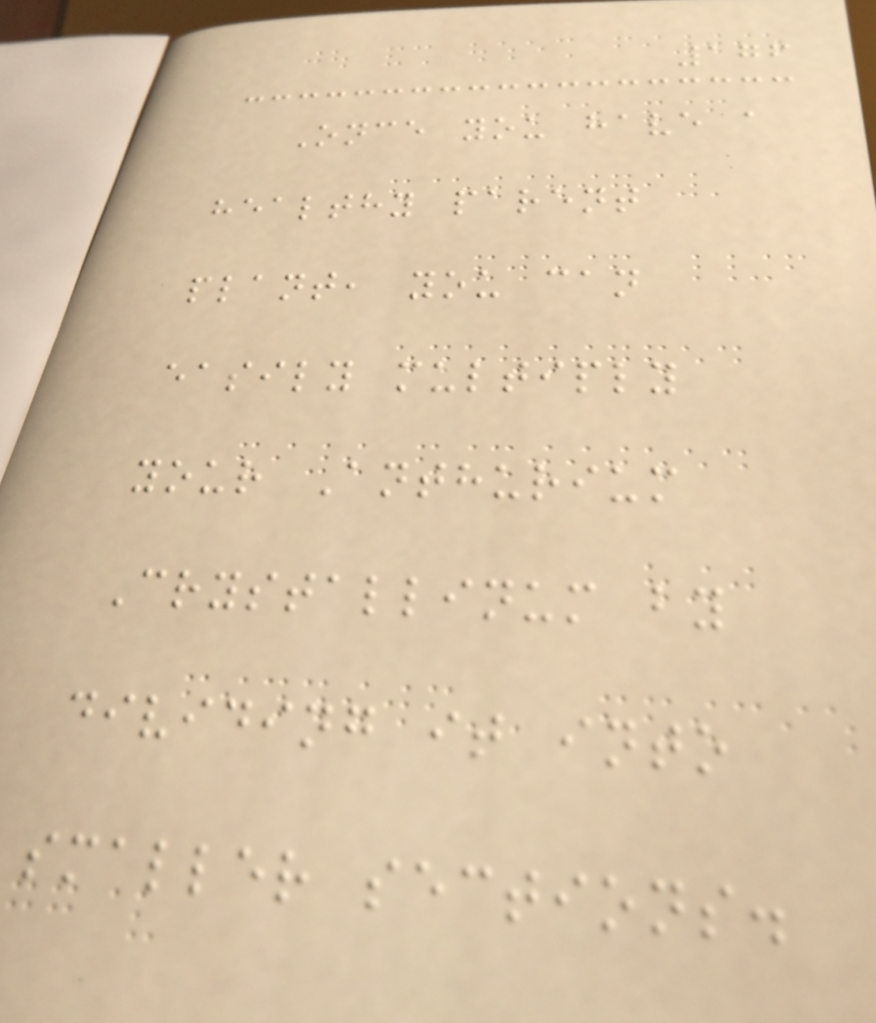176
Once you have a
healthy parent
plant, you can
easily multiply
your Anthurium
Crystallinum by
dividing it into
smaller sections.
